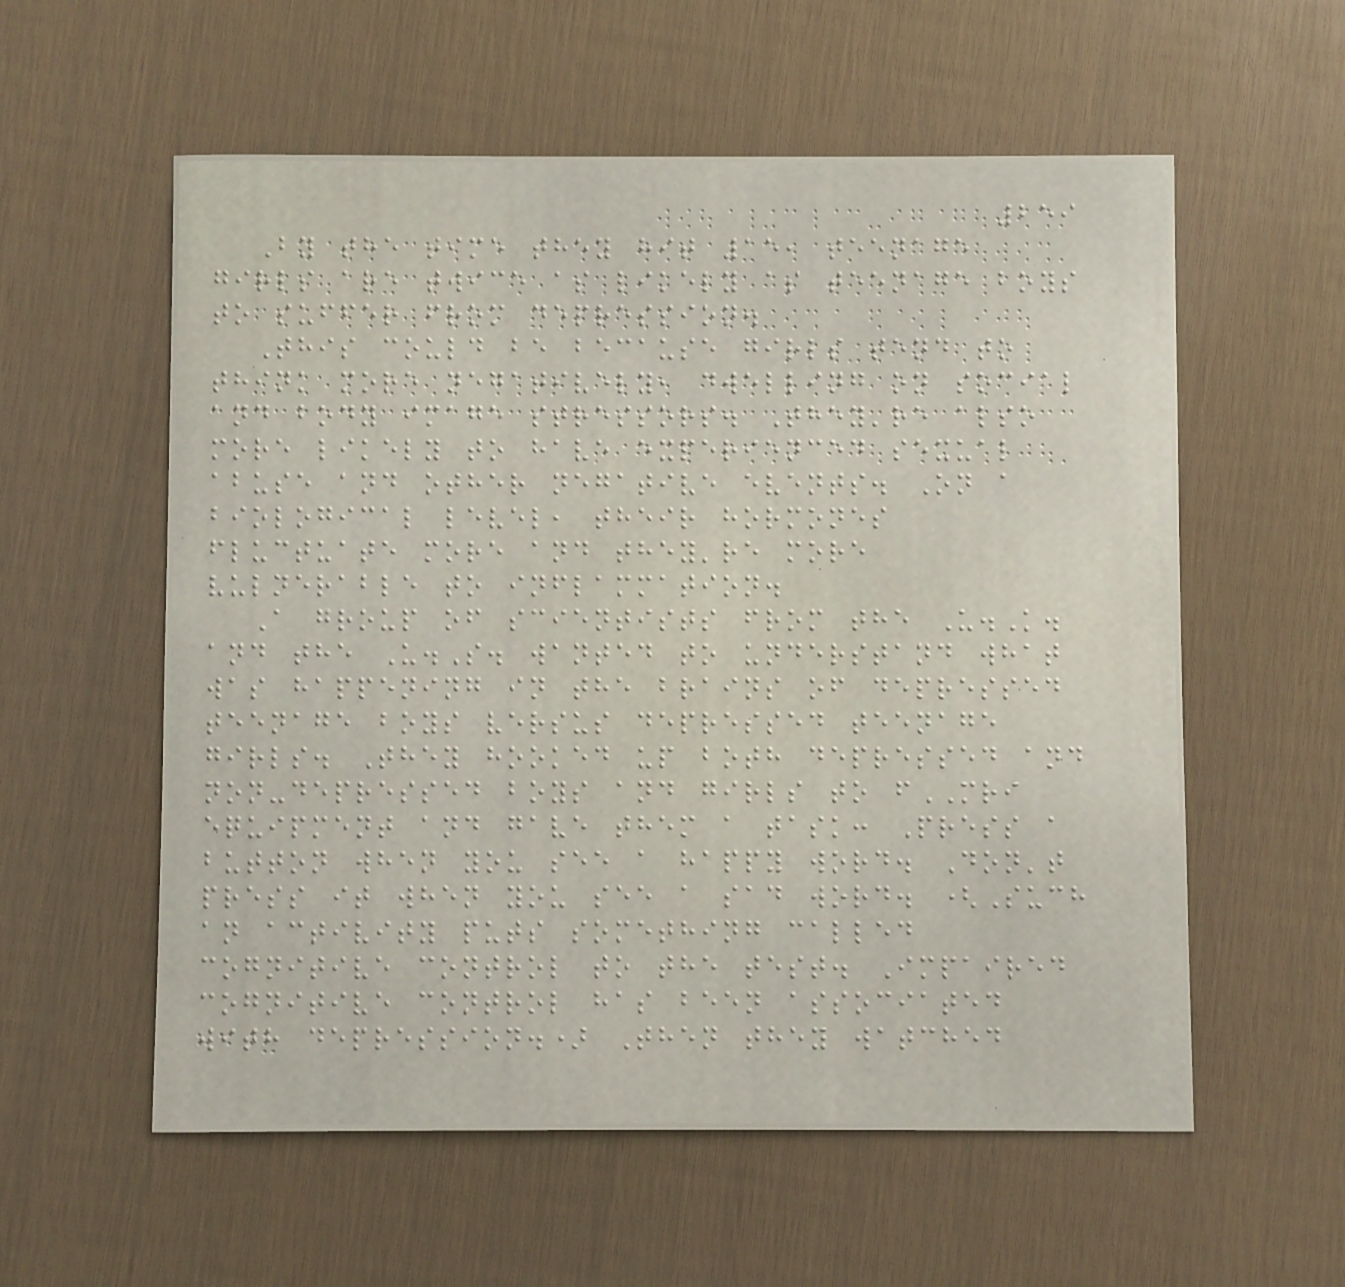259
By the time they hit 15, teenage
girls are twice as likely as teenage boys
to suffer from depression.
This could be because girls tend to
think more negatively, dwelling on social
and body image stressors. They're also
more likely to have experienced sexual
abuse and other negative events. On a
biological level, their hormones
fluctuate more and they're more
vulnerable to inflammation.
A group of scientists from the U.K.
and the U.S. wanted to understand what
was happening in the brains of depressed
teenage boys versus depressed teenage
girls. They hooked up both depressed and
non-depressed boys and girls to fMRI
equipment and gave them a task: Press a
button when you see a happy word. Don't
press it when you see a sad word. (Such
an activity puts something called
cognitive control to the test. Impaired
cognitive control has been associated
with depression.) Then they watched
